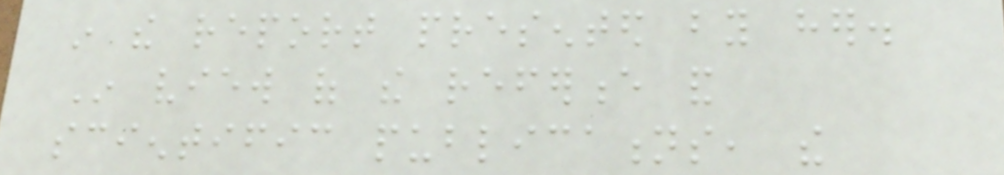in the report presented by her.
In view of the reference and
scientific publications, the
